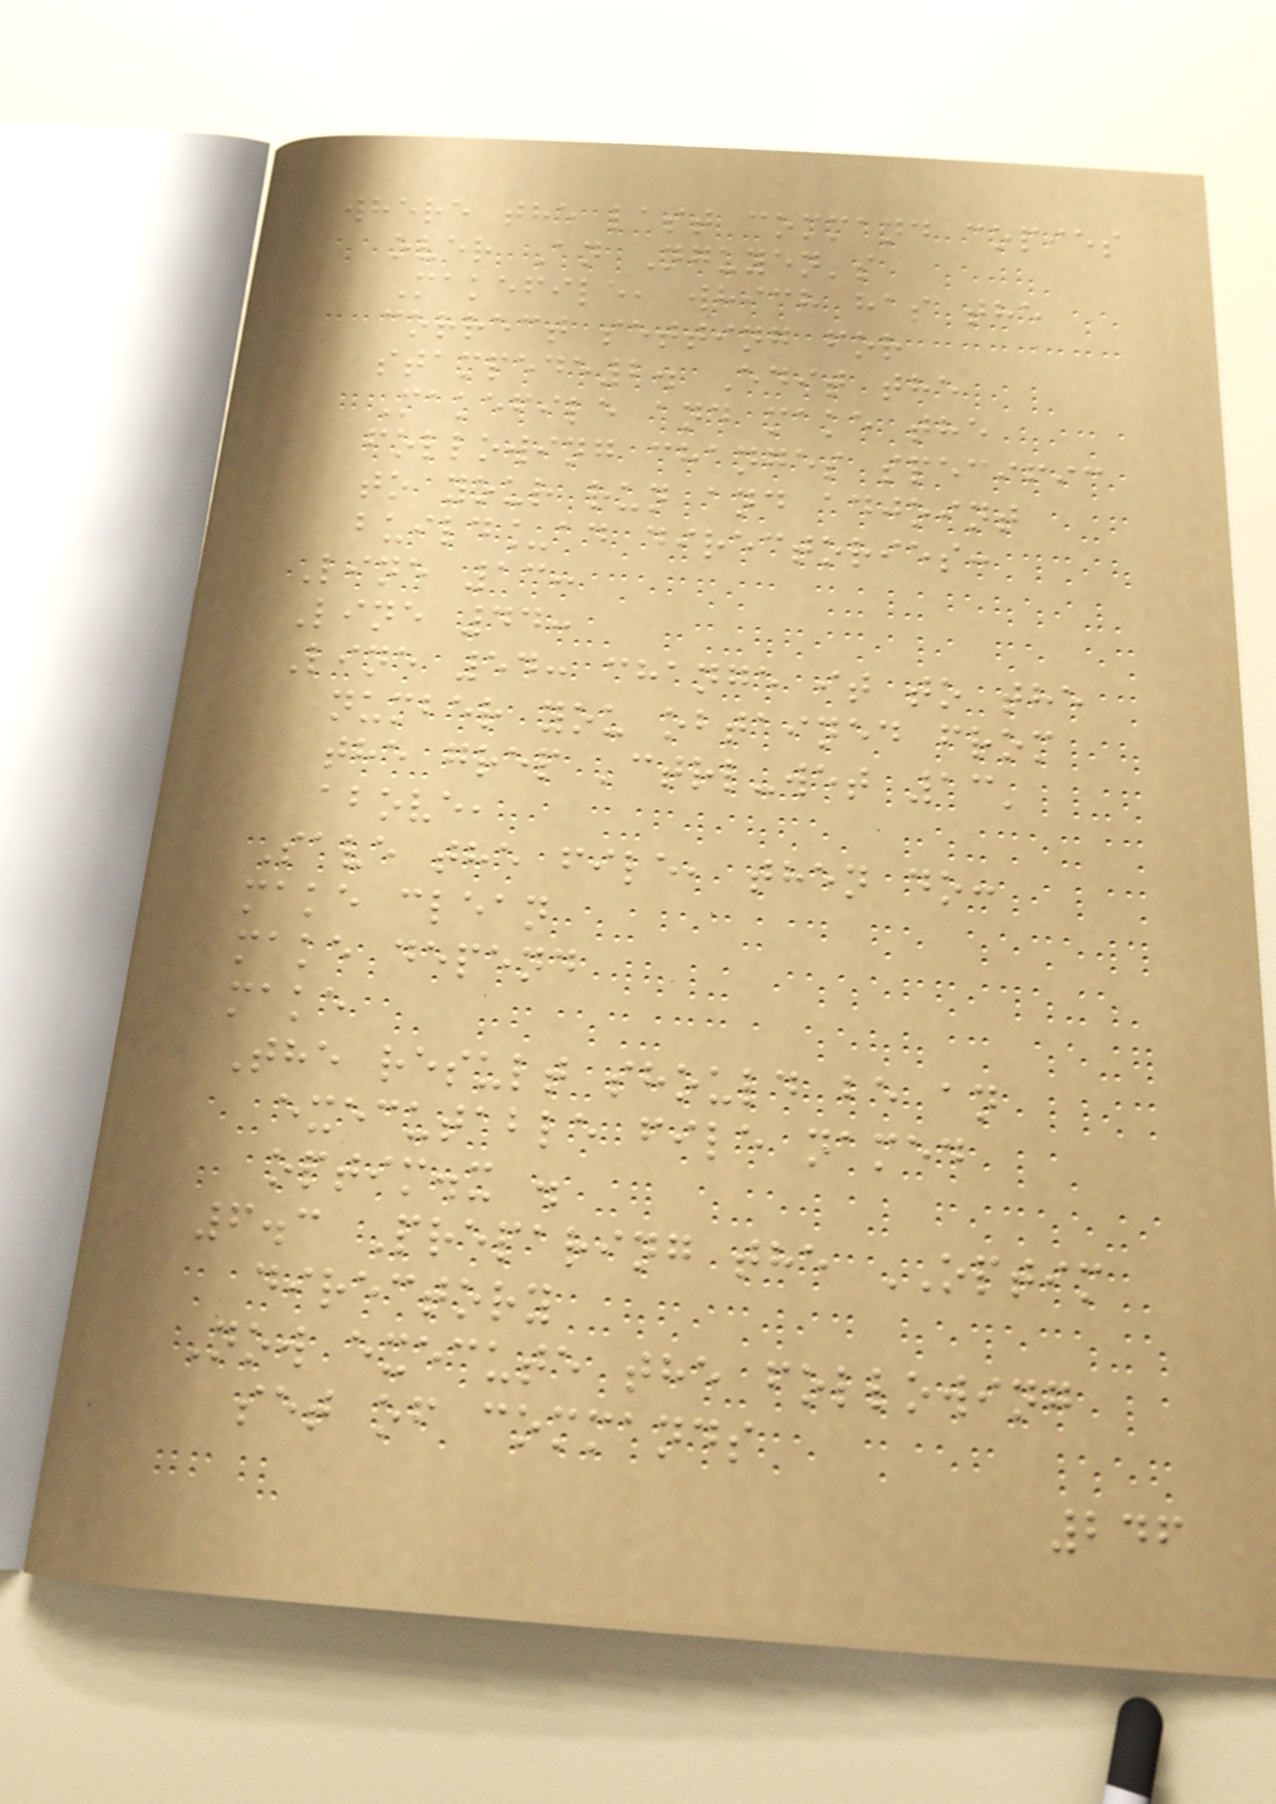where the last command copies
over An Nguyen's
Makefile, which has the
correct setting for
stampede2. Edit the
Makefile and make the
following changes specific
to your run and adjoint
build_ad directories:
Line 13:
Line 44:
Line 54: change it to the
number you obtained from
the grep 'ctrl-wet 13'
above,
Save the file, then do:
make clean
make depend
make
The result should be an
executable file named
optim.x .
6.3 Preparing the OPTIM
directory
Now execute the following
set of commands
246
